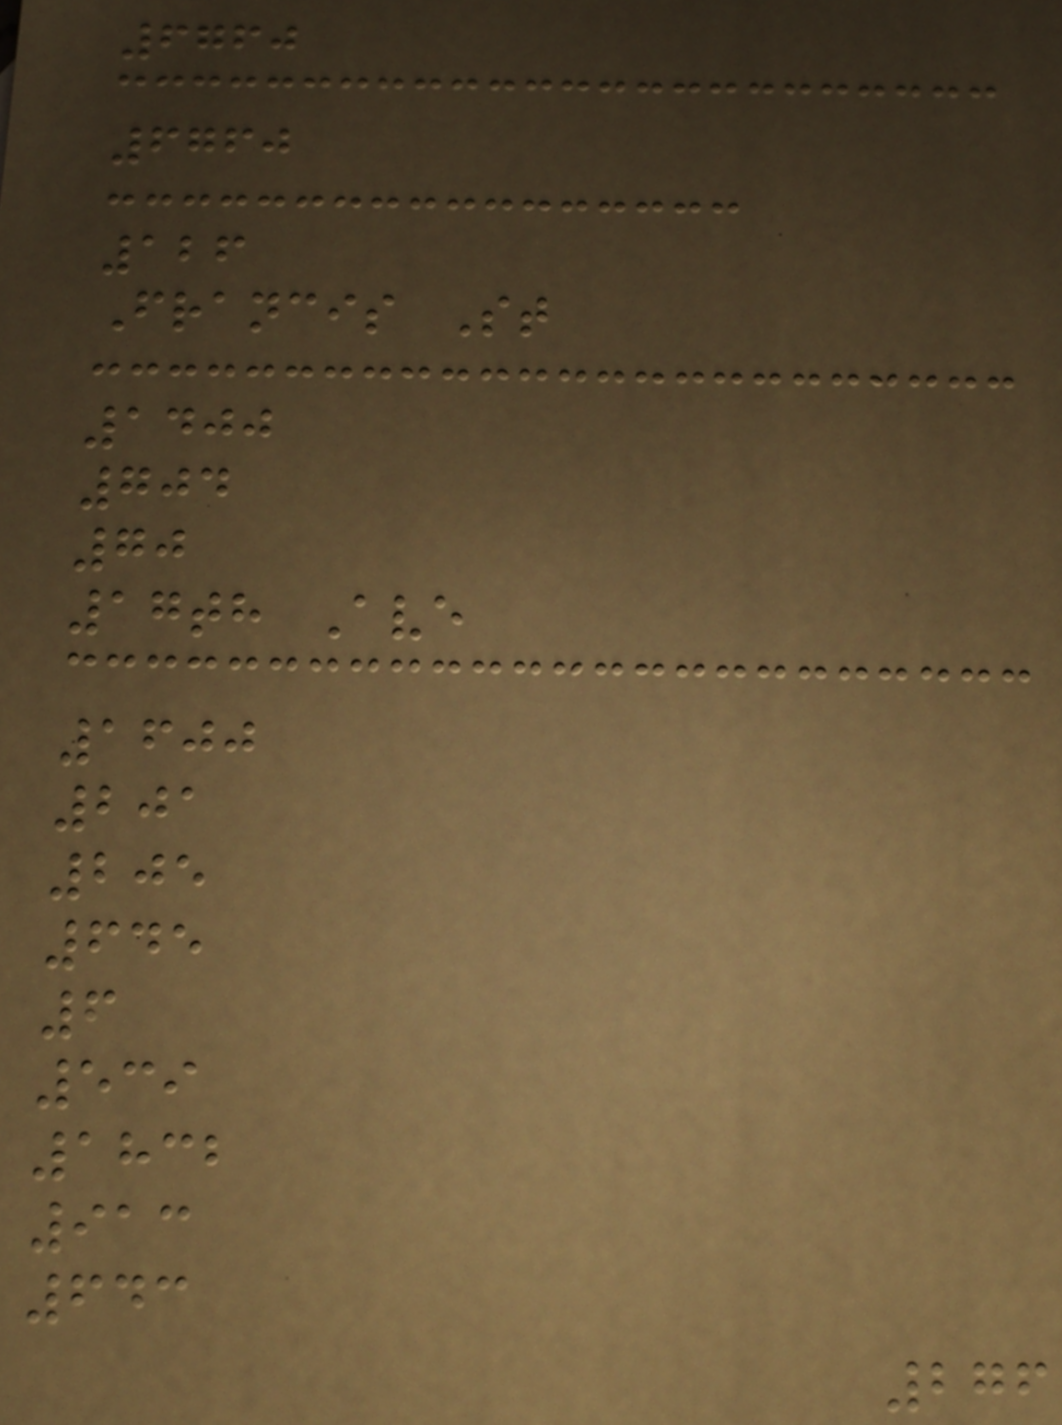6760
6760
126
Francis St
1400
704
70
17th Ave
1600
201
205
645
6
539
1832
913
643
276
